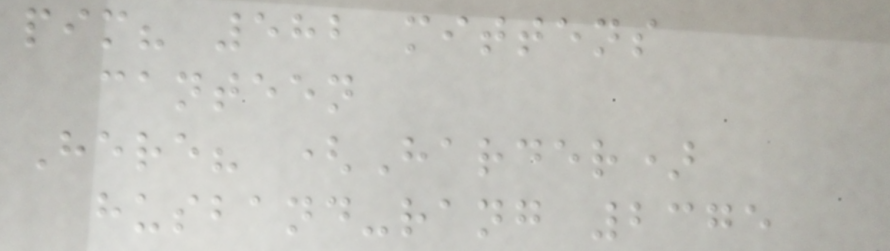pim? 582 mittens
canteen
Here? (Harder)
husband-rang 2375
